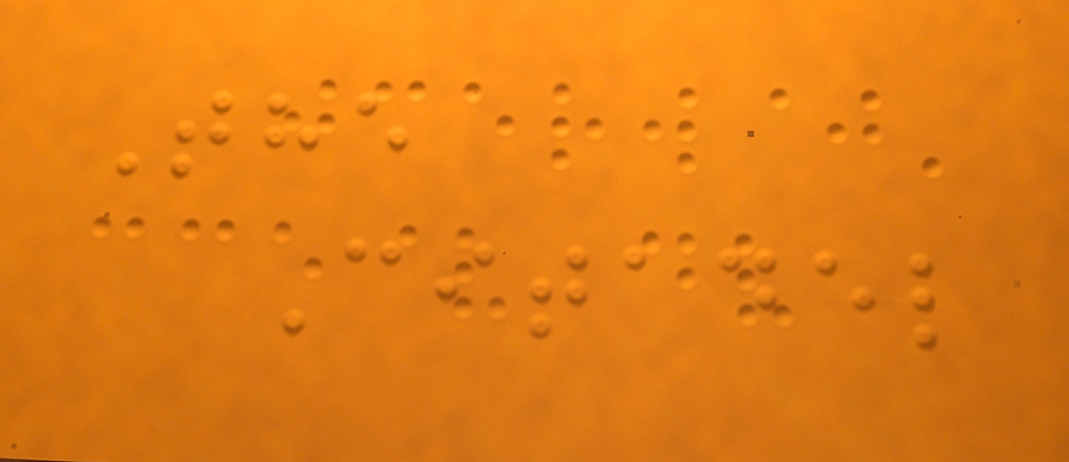The
Citadel
